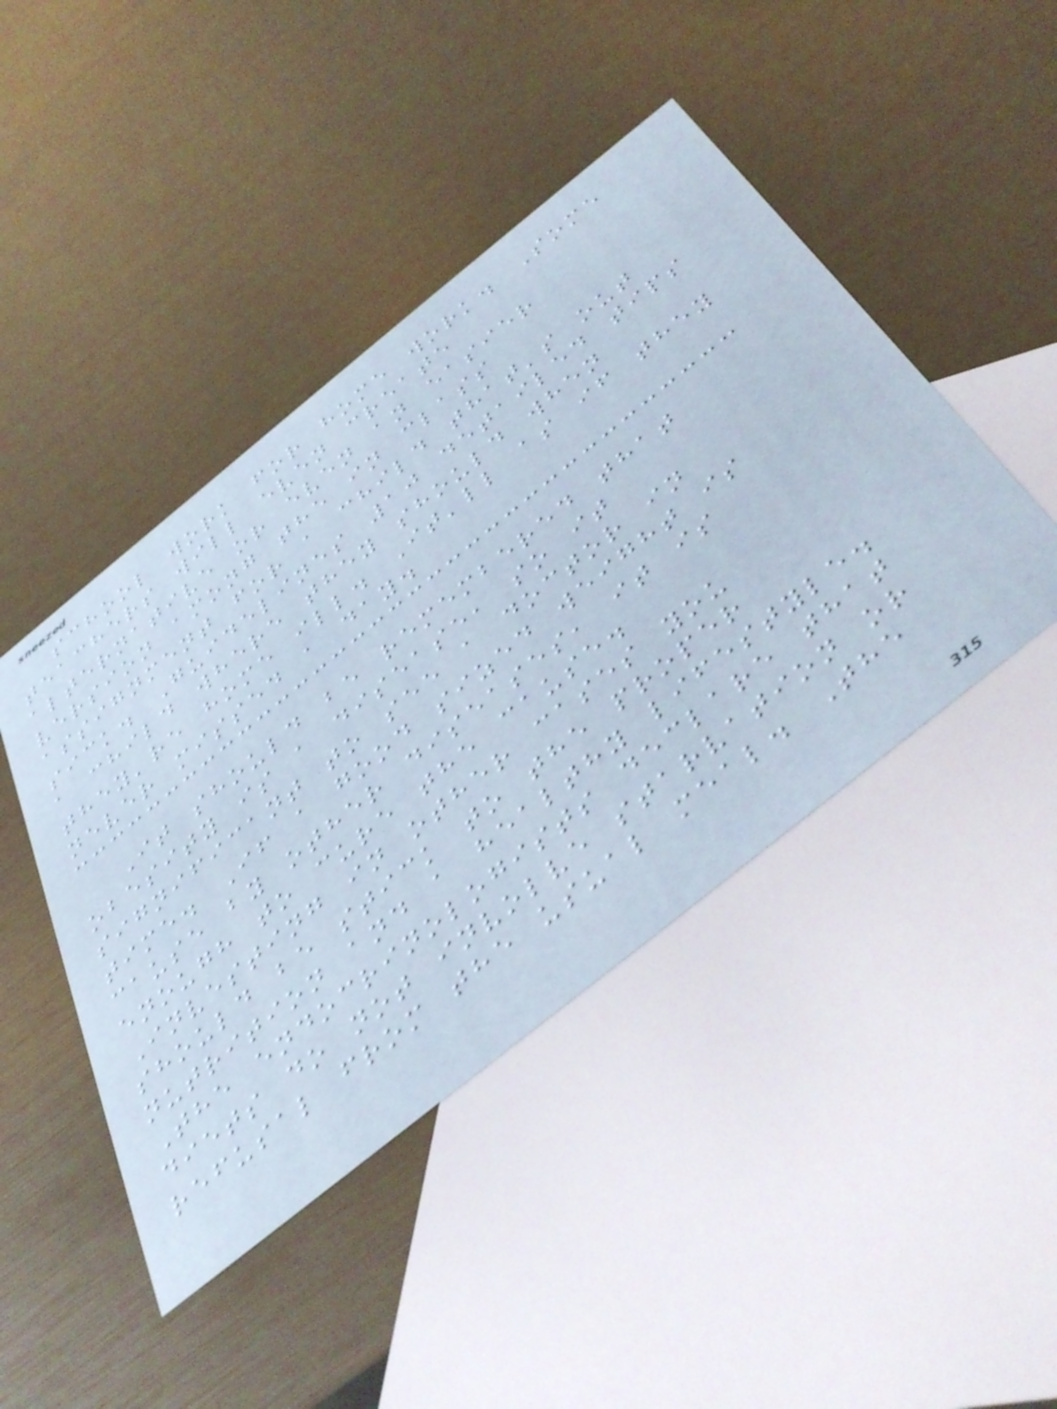school work for home work. Some
teachers will even create
alternative or even an easier
version among the in class
assignment for a child that's out
sick. Guidelines 10 detailed tips
a child where they should when
they're home ill. It'll as if they
never missed a day.
It should be remembered that
obesity is a disease, so it
significant to see a doctor in
time. If a good sized weight is
cause by other diseases, it is
enough to cure the cause.
Investing in other cases you
should be stick to the proper
nutrition and a healthy lifestyle.
The endocrinologists declare that
diets do not involve starvation or
refusal from the usual meal. The
